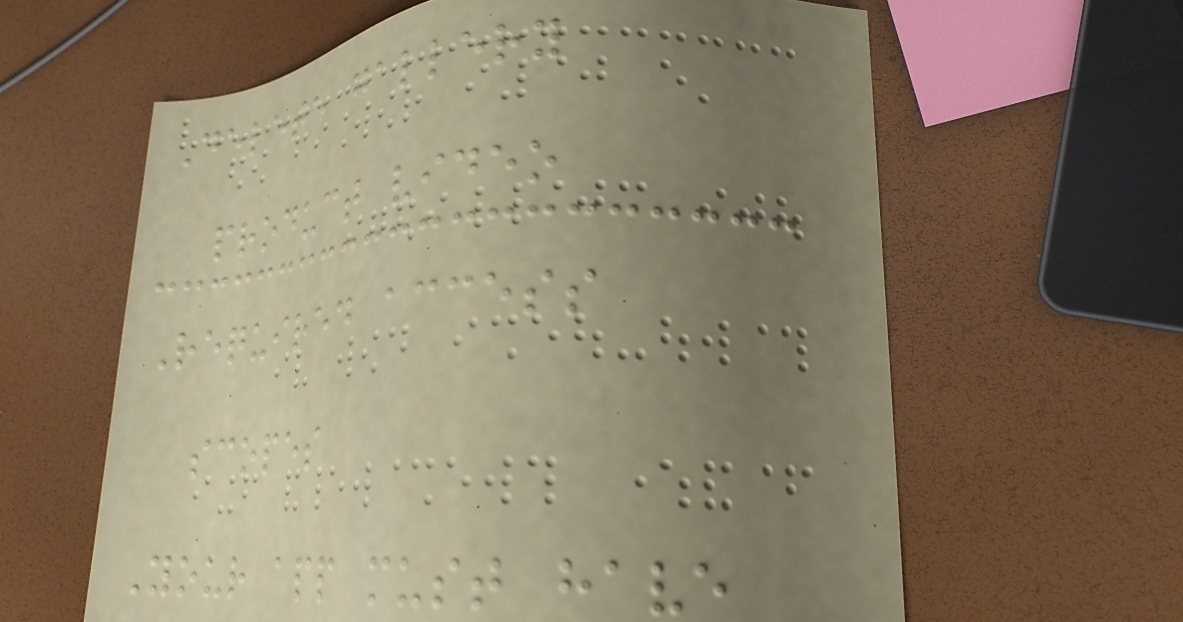Delete gallery
product video
Required access
scopes
Your app must have
